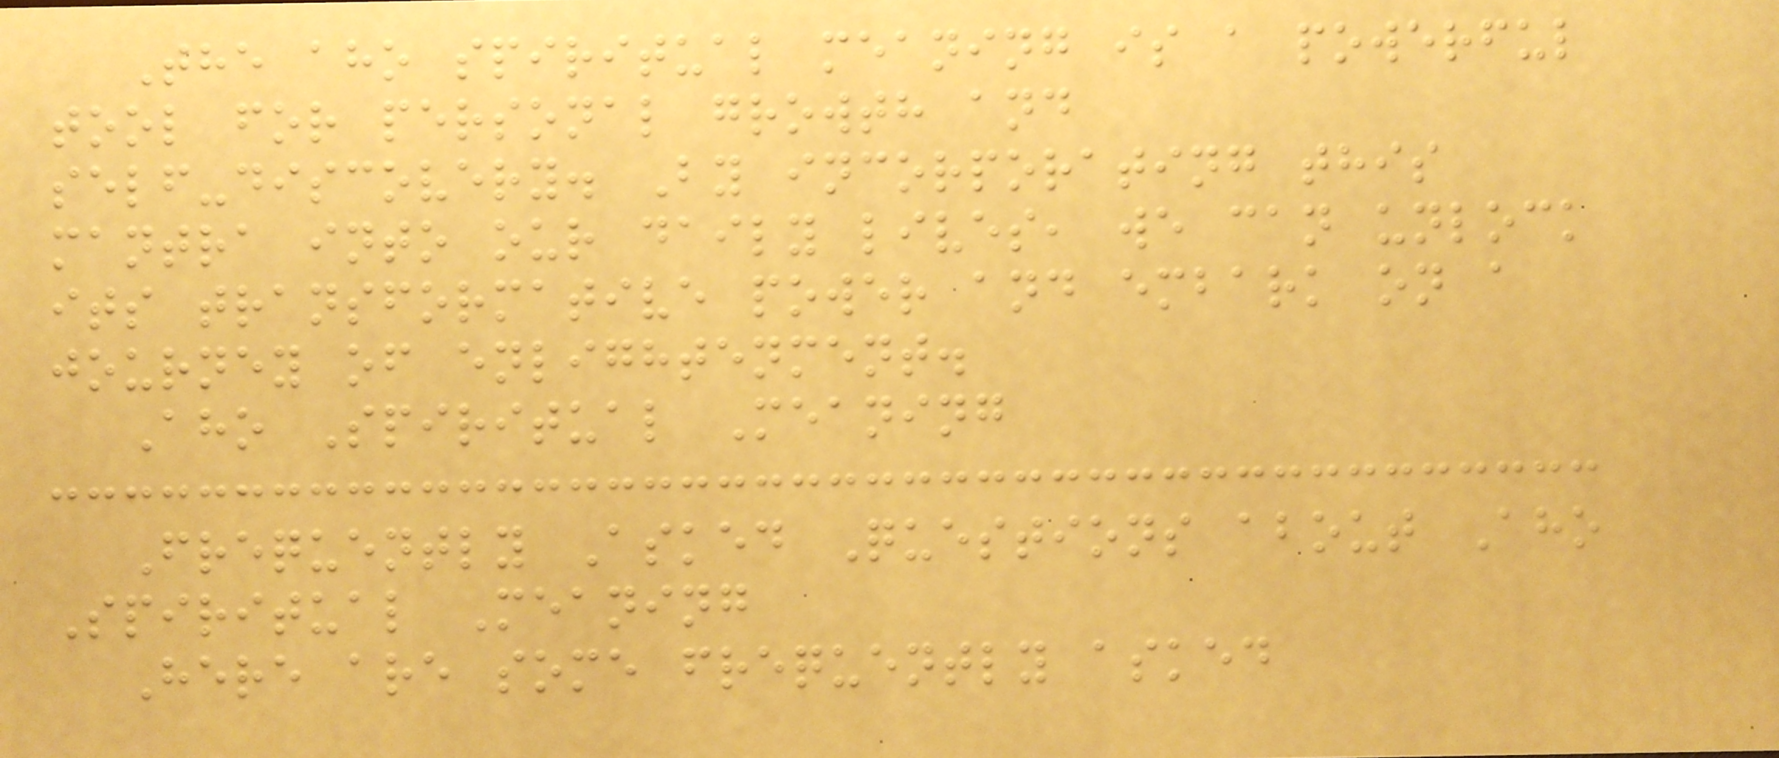The aho spiritual meaning is a powerful
tool for personal growth and
self-discovery. By incorporating this
mantra into our daily lives, we can unlock
its transformative power and embark on a
journey of enlightenment.
Aho Spiritual Meaning
Frequently Asked Questions about Aho
Spiritual Meaning
Here are some frequently asked
